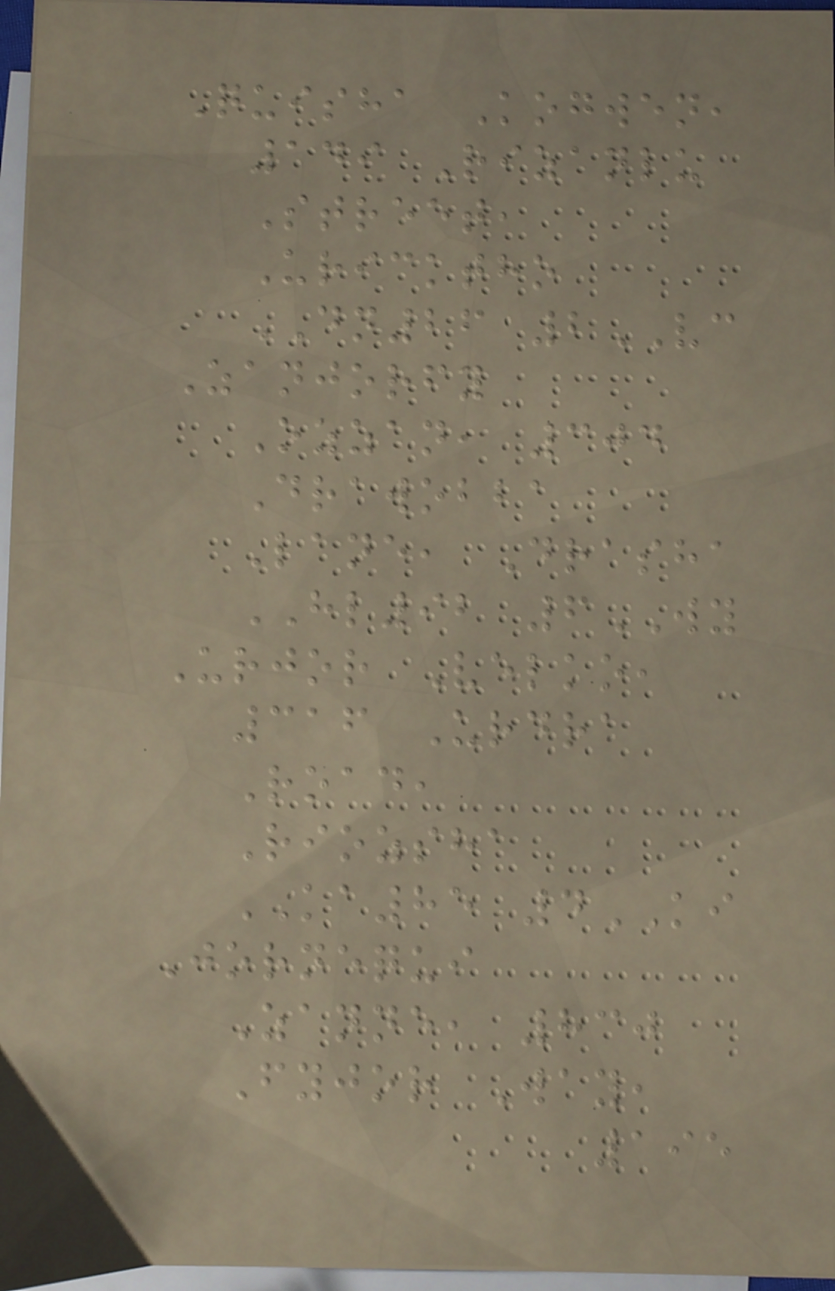Quisha Kogwen,
149 Rizanlu
Street,
Uricktho
DN26 2VC
Zanjorfy
Ozzan, 304
Drawobba
Lane, Drasha
HL92 6WY
Urjor Velko,
316 Urdra
Road,
Riozsha
KA85 4KI
Jornequi
Zanne, 830
Fyjor Way,
195
